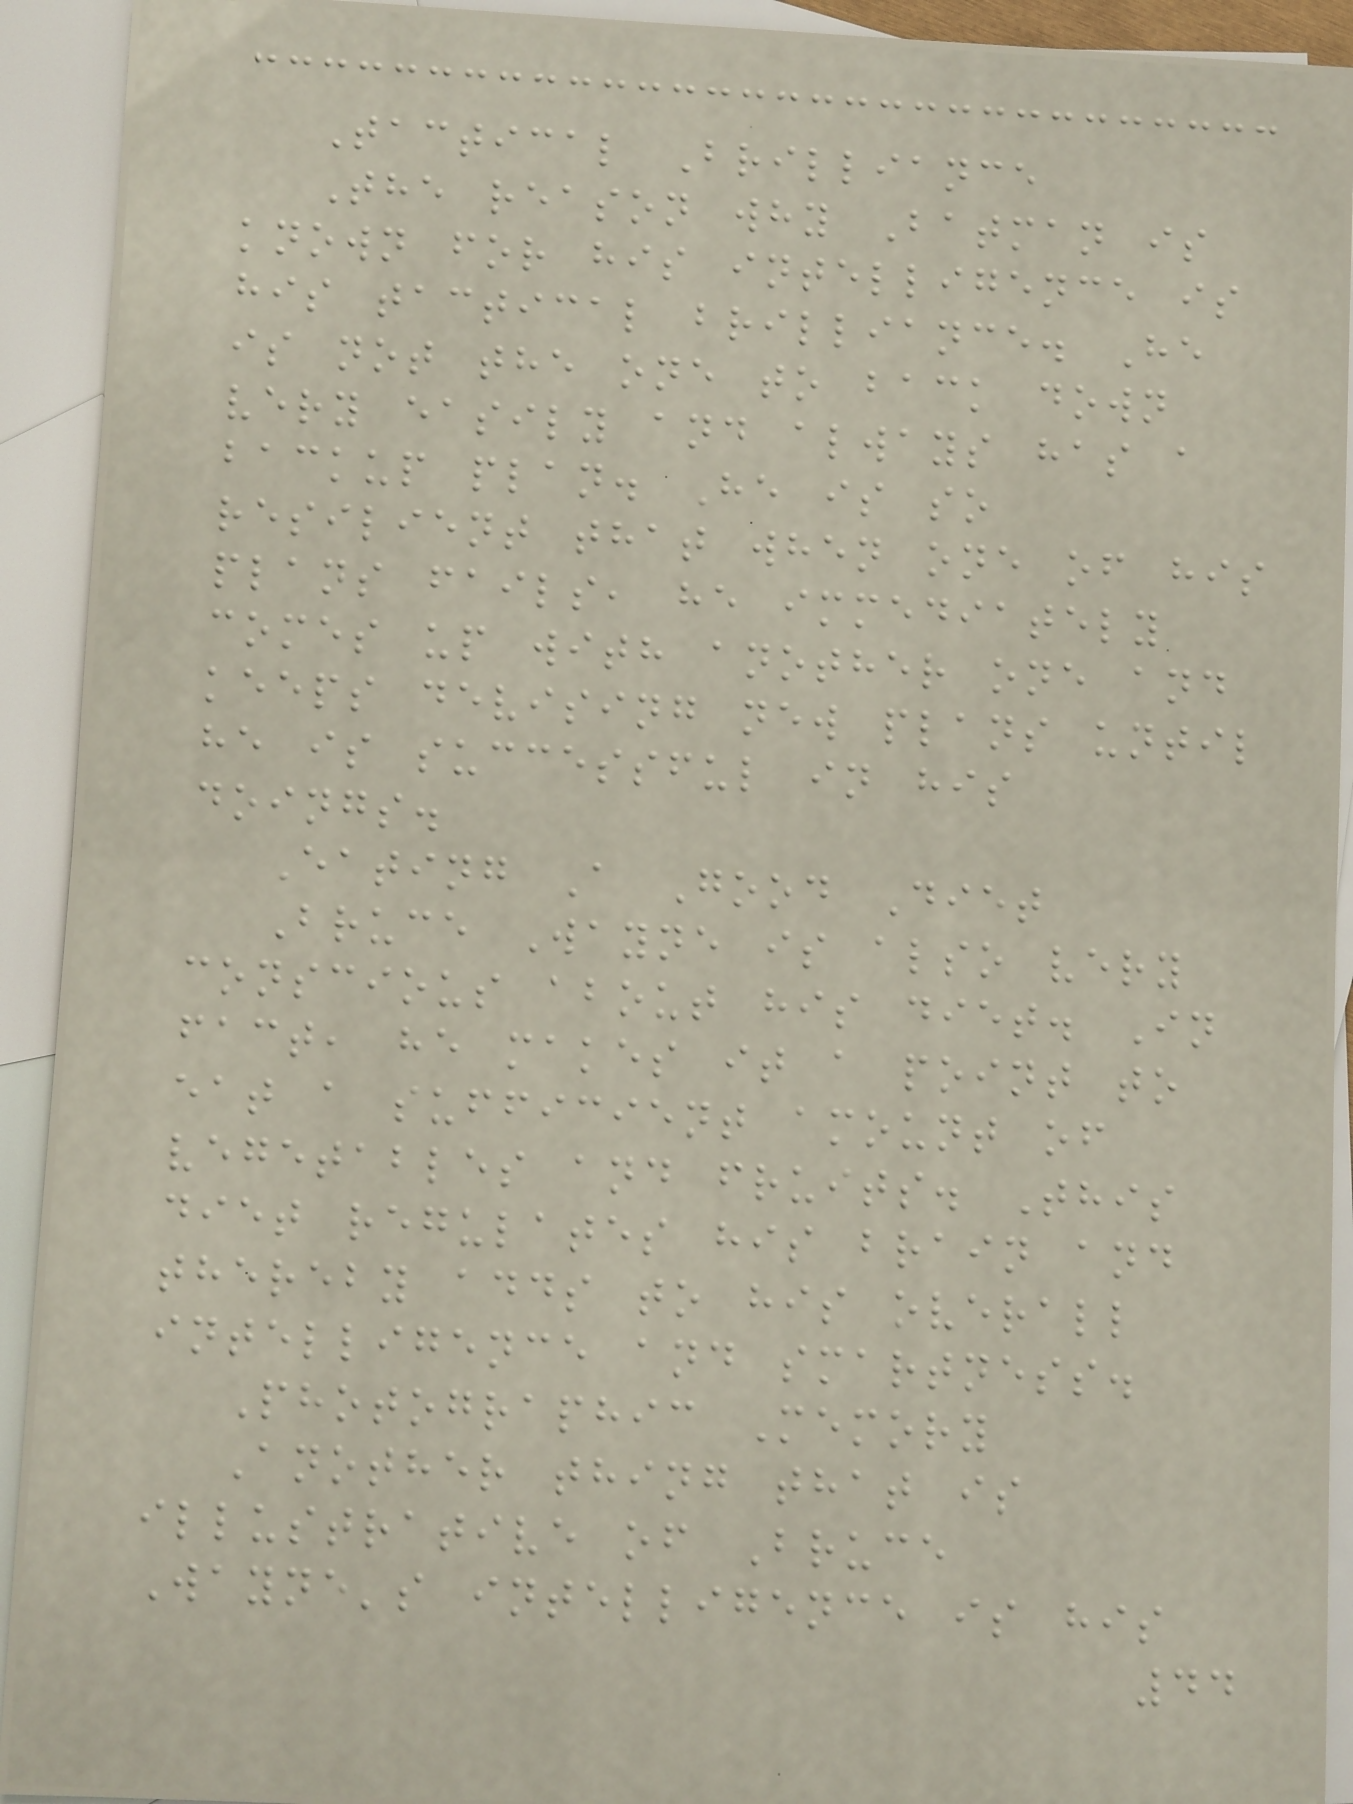Tactical Brilliance
The reason why Batman is
known for his intelligence is
his tactical brilliance. He
is not the one to back down
very easily and always has a
backup plan. He is so
resilient that when one of his
plans fails, he immediately
comes up with another one and
keeps devising new plans until
he is successful in his
doings.
Eating A Good Diet
Bruce Wayne is also very
conscious about his diet. In
fact, he makes it a point to
eat a sufficient amount of
vegetables and fruits. This
diet regulates his brain and
thereby adds to his overall
intelligence and smartness.
Photographic Memory
Another thing that is
illustrative of Bruce
Wayne's intelligence is his
44
